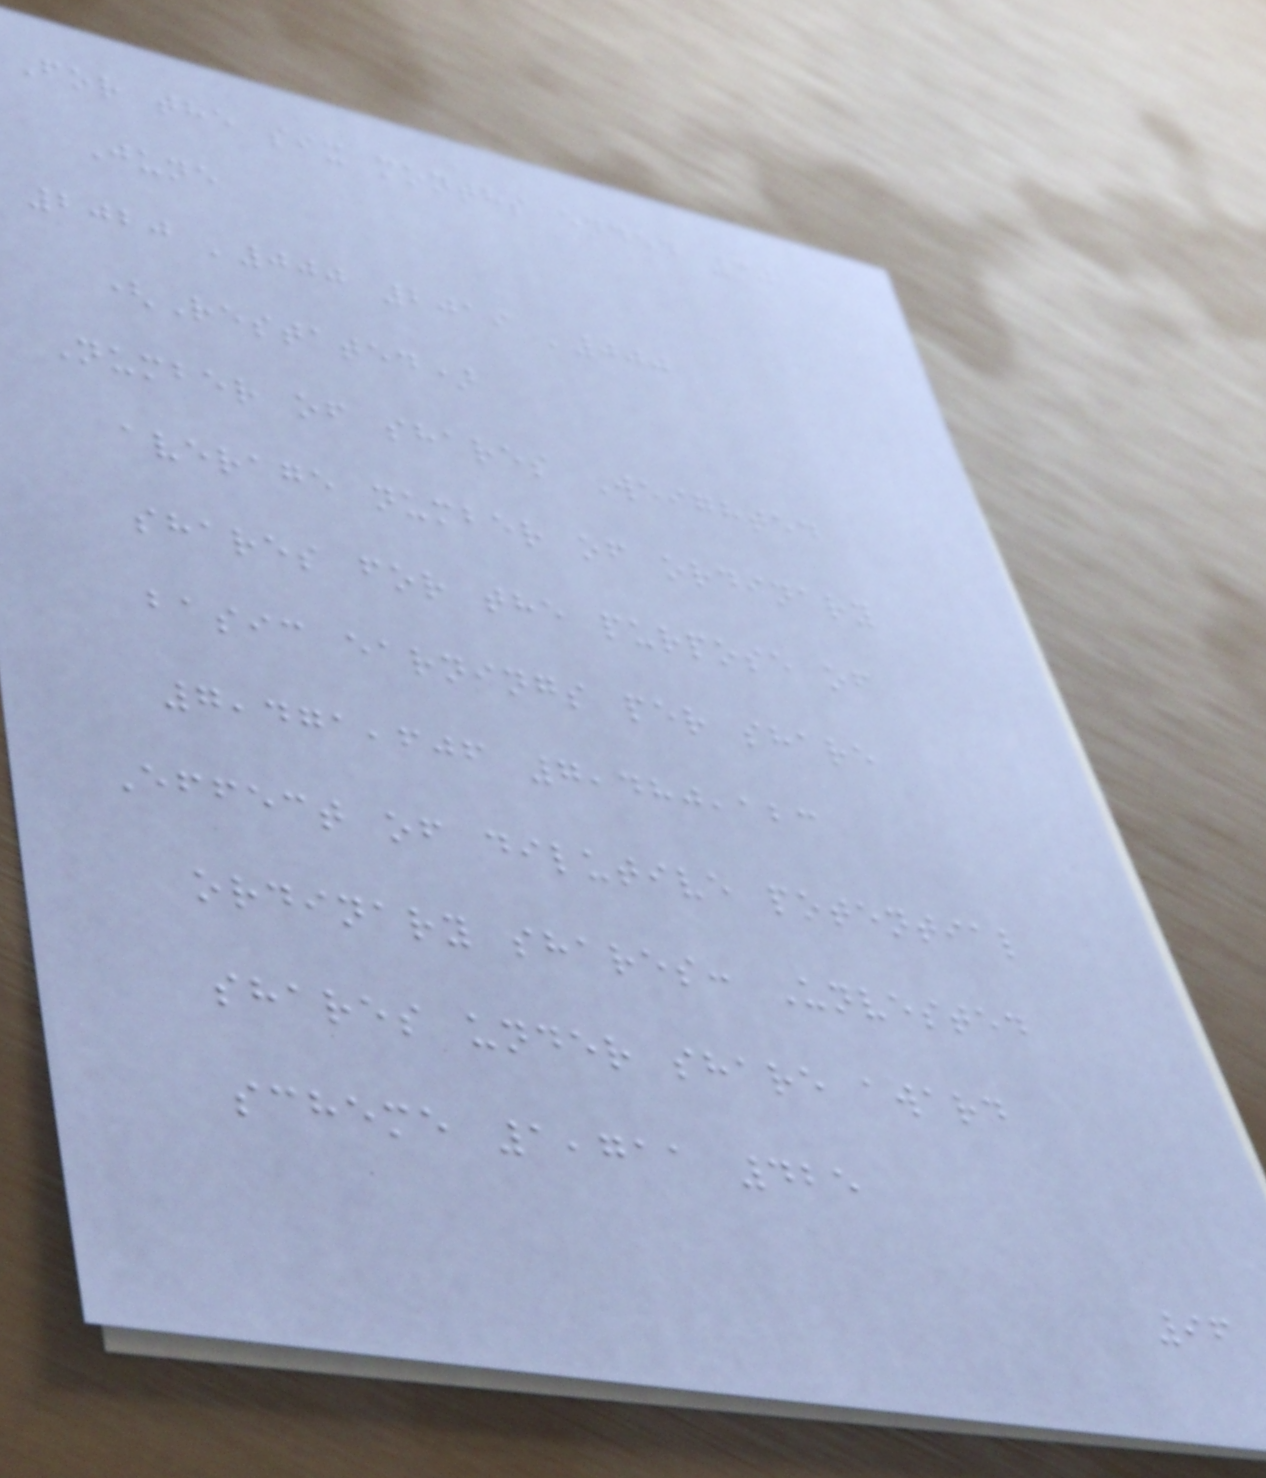For the six months ended 30
June
2020 '000 2019 '000
(Restated)
Number of shares Weighted
average number of ordinary
shares for the purpose of
basic earnings per share
7,471,606 7,480,123
Effect of dilutive potential
ordinary shares: Unvested
shares under share award
scheme 1,711 425
96
